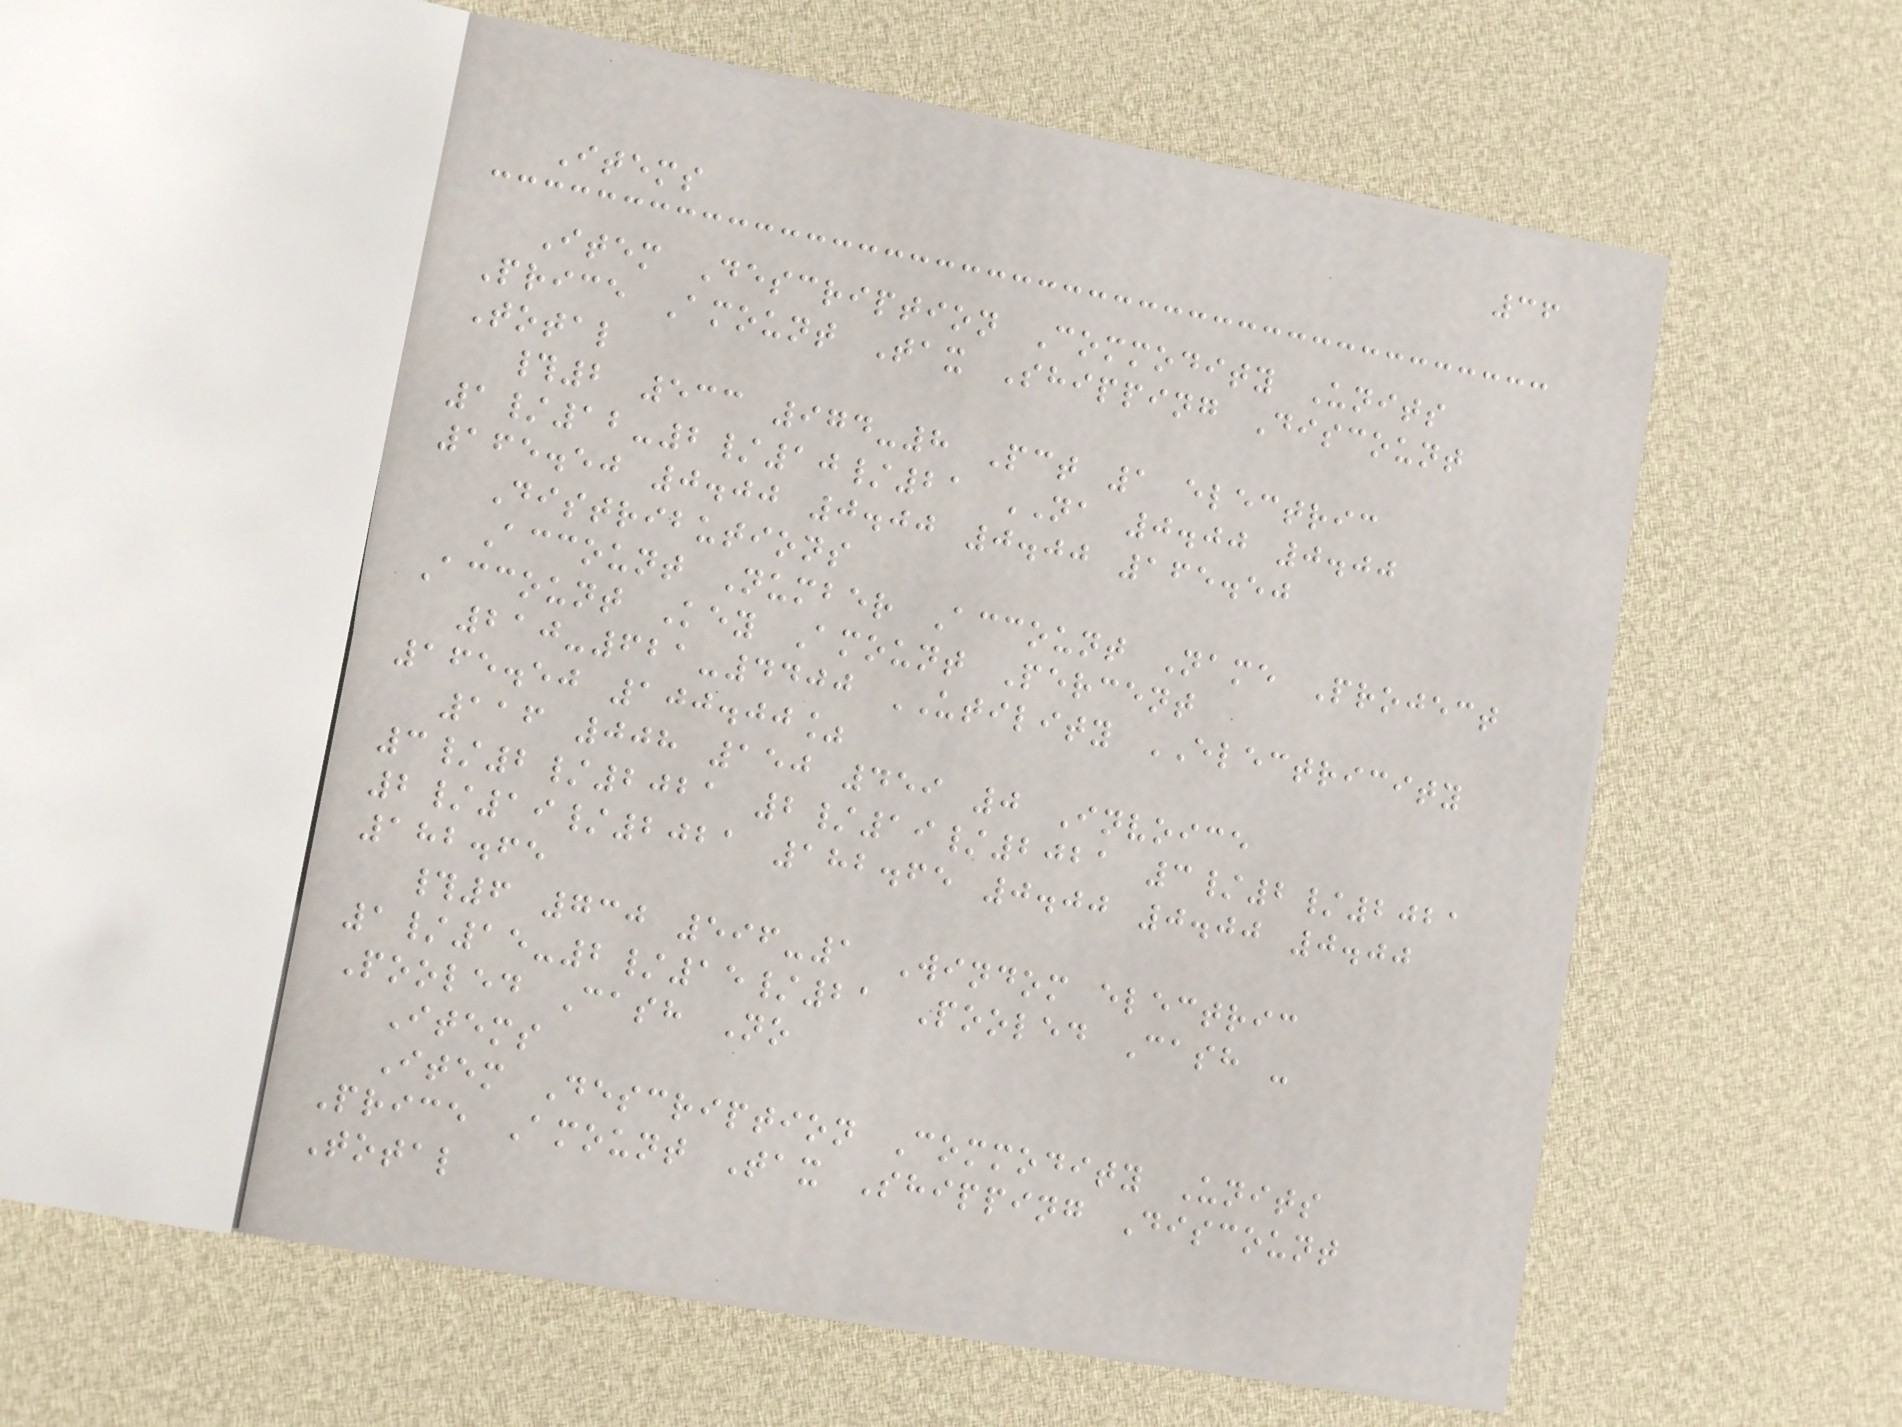36
Items
Item Description Commodity Units
Price Amount Tax Shipping Discount
Total
#2 533 974-8 Pct 1 electric
1/12-2/10/21 NA 0.00 0.00
165.50 0.00 0.00 0.00 165.50
Distributions
Account Number Account Name Project
Account Key Amount Percent
210-621-4400 UTILITY ELECTRICITY
165.50 100.00%
116 008 150 459 0 Invoice
3/2/2021 2/19/2021 3/2/2021
2/19/2021 182.65 0.00 0.00 0.00
182.65
#6 730 596-1 Windom electric
1/15-2/15/21 Pooled Cash -
Pooled Cash No
Items
Item Description Commodity Units
Price Amount Tax Shipping Discount
Total
